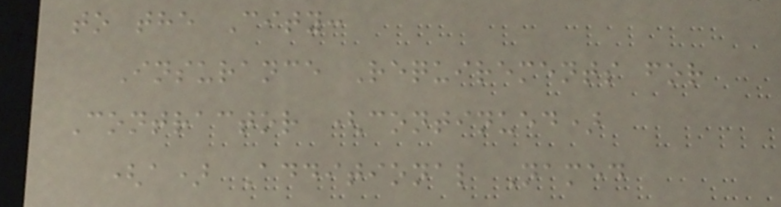to the City:
Insurance Requirements for
Contractor (continued)
(a) Additional Named
